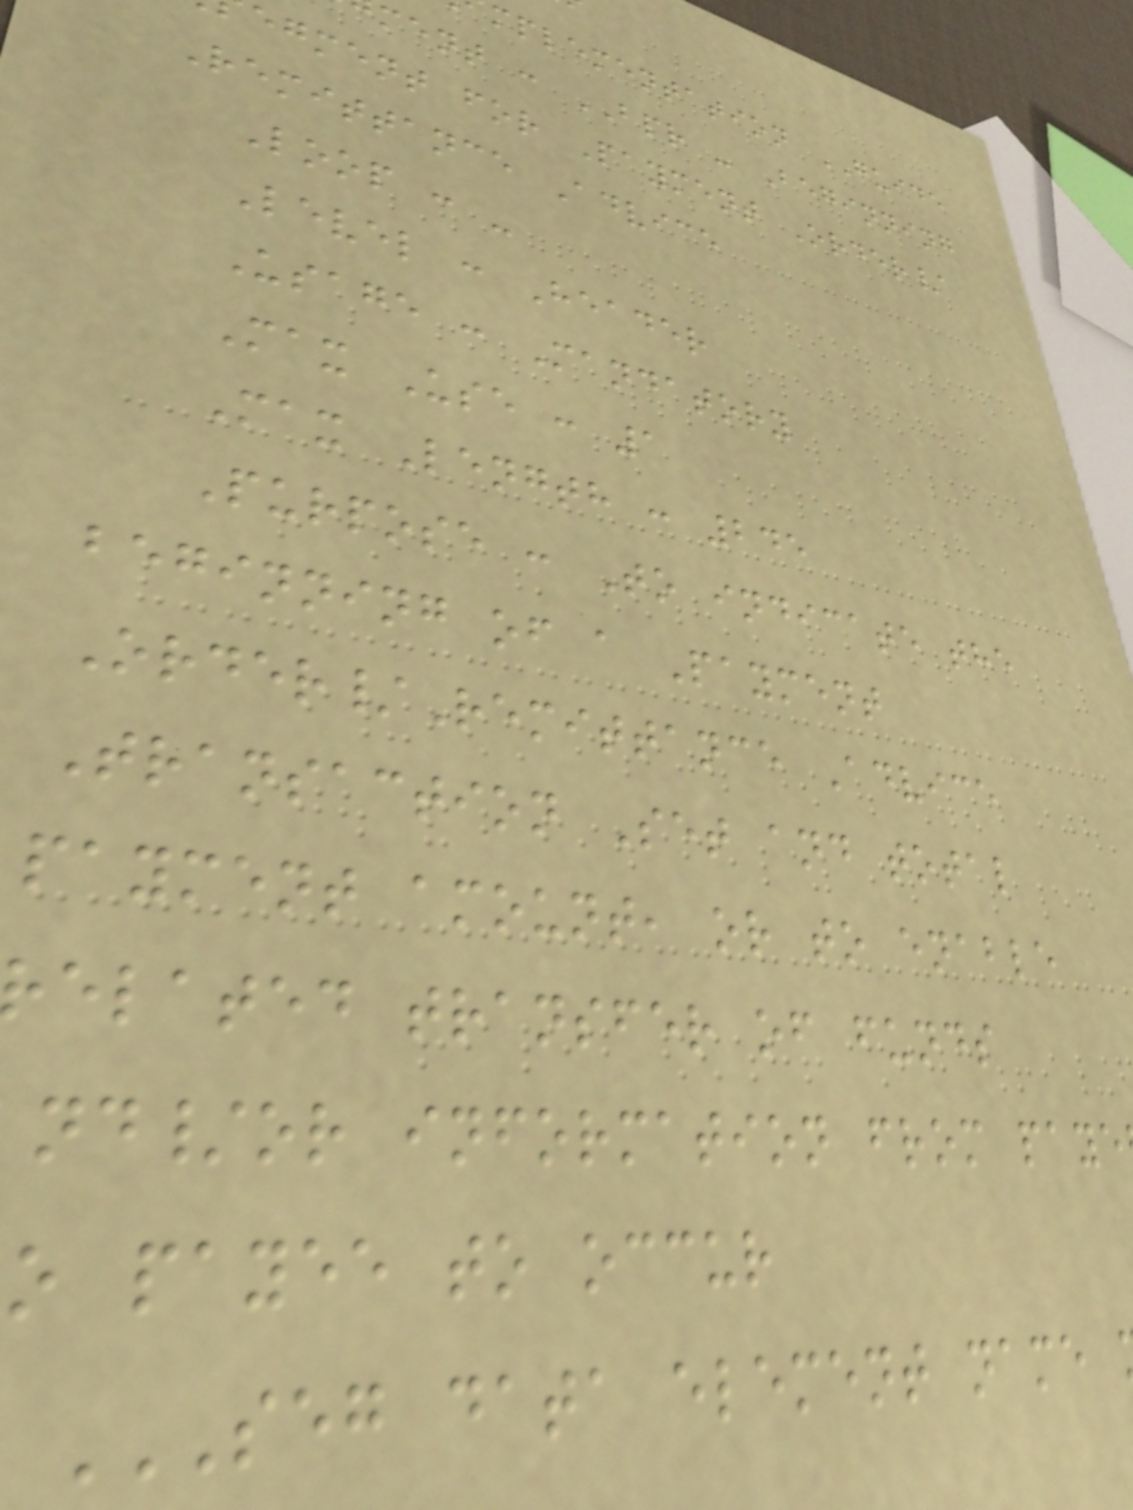mplementation GUIDE
ment : BPR - Beginning
egment for Payment Order/
Remittance Advice
Loop : -
Level : Header
Usage : Mandatory
Max Use : 1
Max Length : 245
Purpose : To indicate the
beginning of a Payment
Order/Remittance Advice
Transaction Set and total
payment amount, or to enable
elated transfer of funds
nd/or information from paye
o payee to occur
